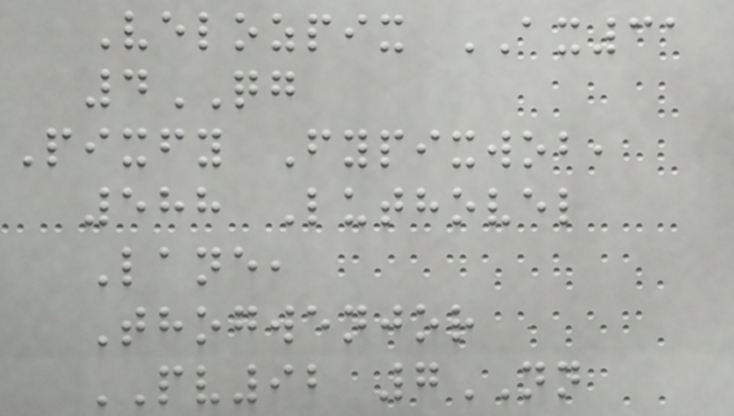Velozpix AX31
4QG
Pixfy Fypixwob,
588 Luthovel
Lane,
Thogwenjor
PV92 7NN
